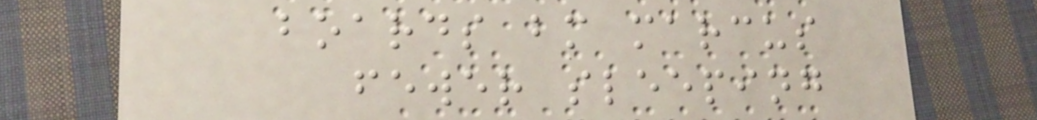boards bm marcus
fewer sleeping
